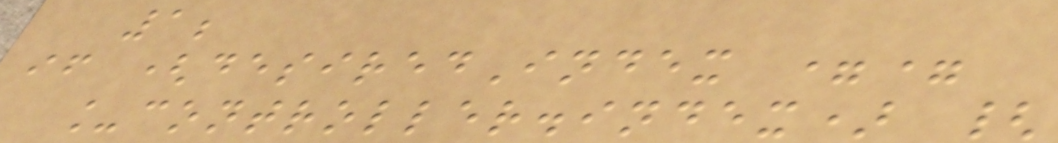1;
if (desiredIndex ==
_controller.index) {
